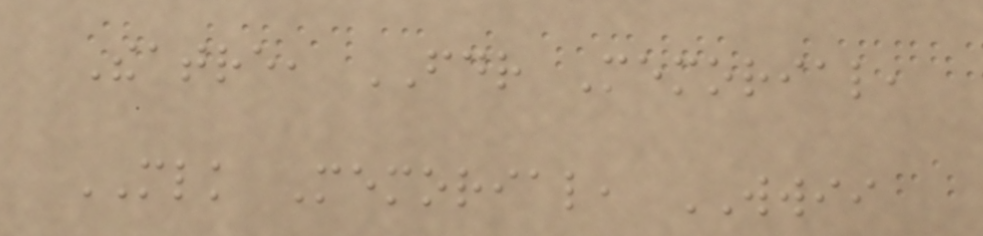Theatre, FDR Memorial,
MLK Memorial, WWII
